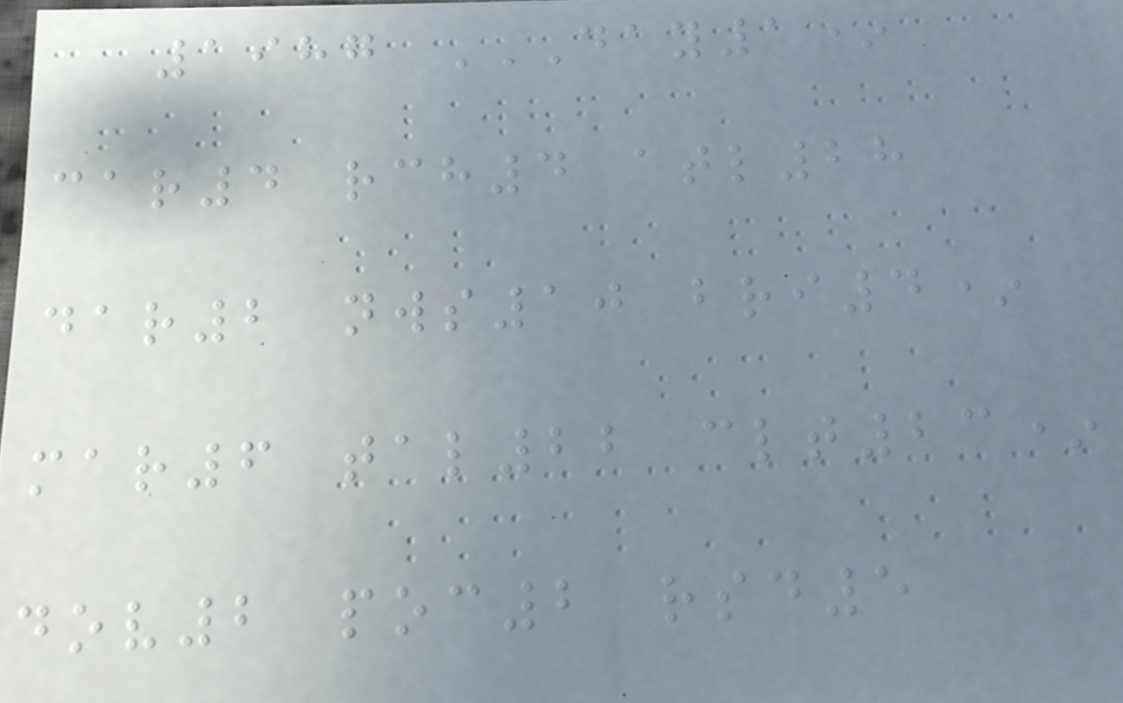1987 DAY1*
CAR4 RCH4 ATL28
DAR2 NWS10 BRI4*
MAR6 TAL22 CLT23*
DOV2 POC2 RSD5
